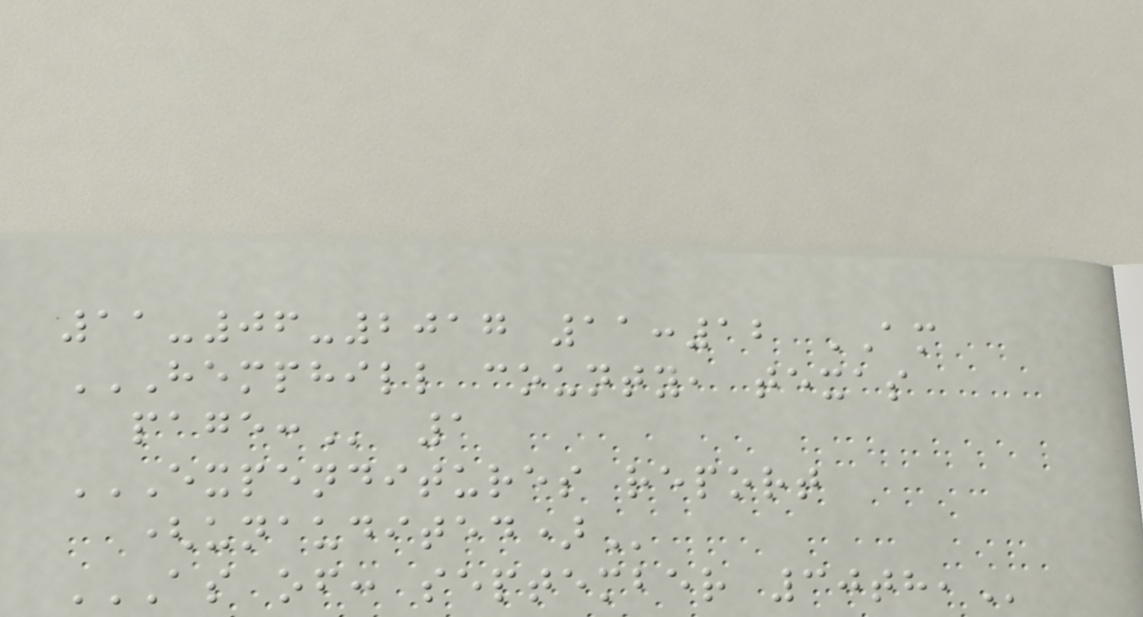11-06-2017 11:12 AM
HEMPHILL COUNTY, TEXAS
PAGE: 1
EXPENDITURES REPORT
(UNAUDITED)
AS OF: SEPTEMBER 30TH,
